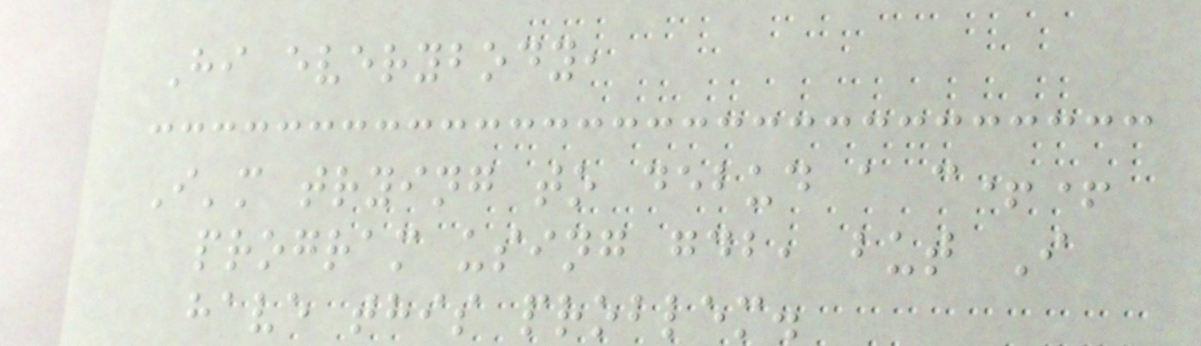Hi everybody,
I'm trying to debud a c++
program using gdb, but I
have this problem.
